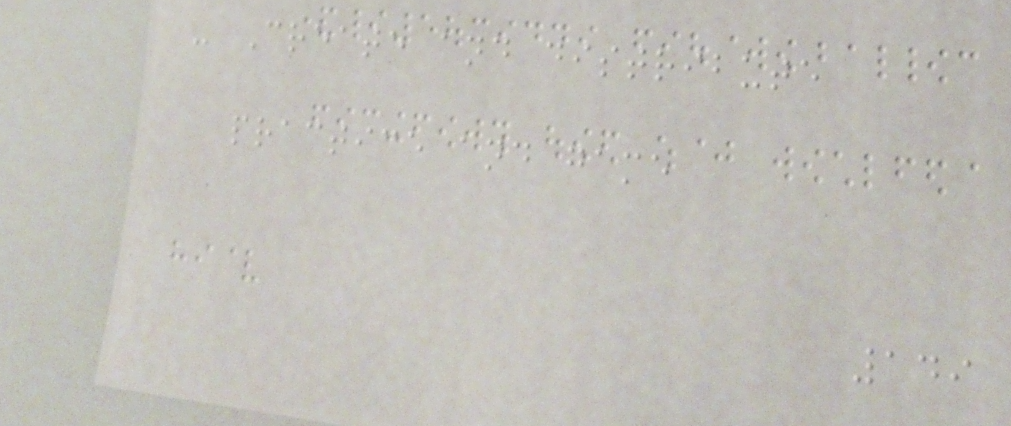- Create and distribute
practice and game
149
